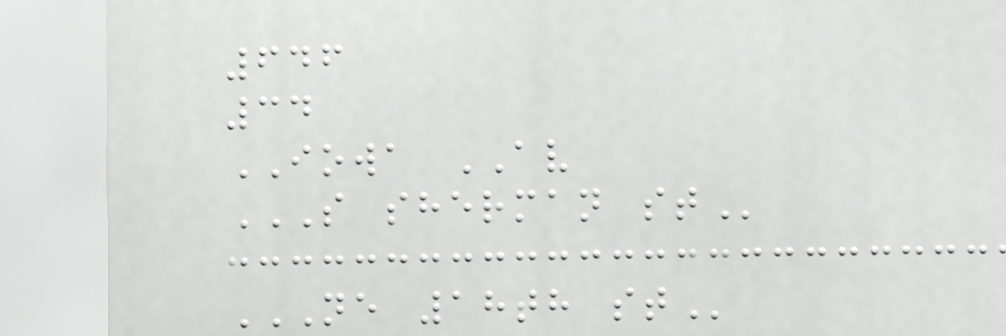646
34
IOWA AV
S SHERMAN ST
NE 18TH ST
